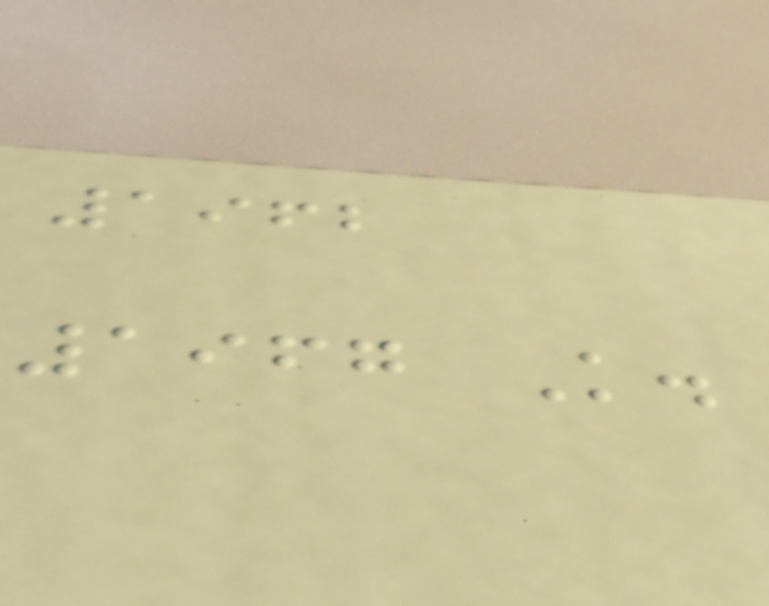1962
1967 K.
